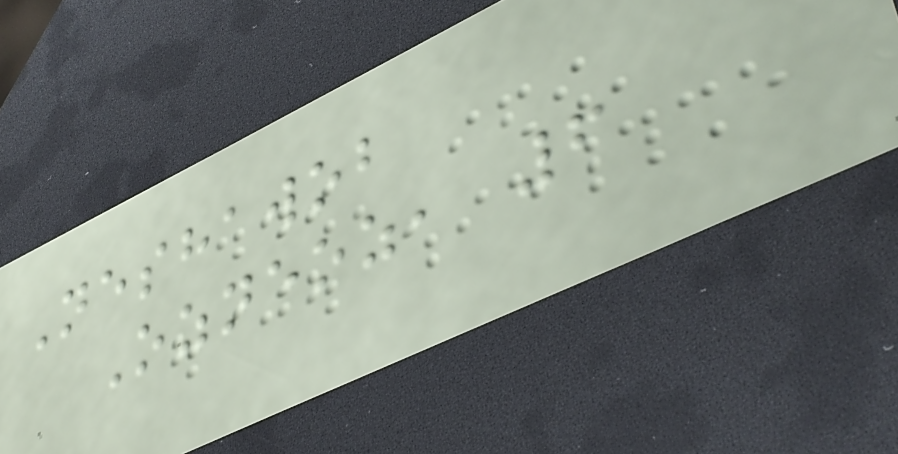Neshawob
Ozneoz, 6
